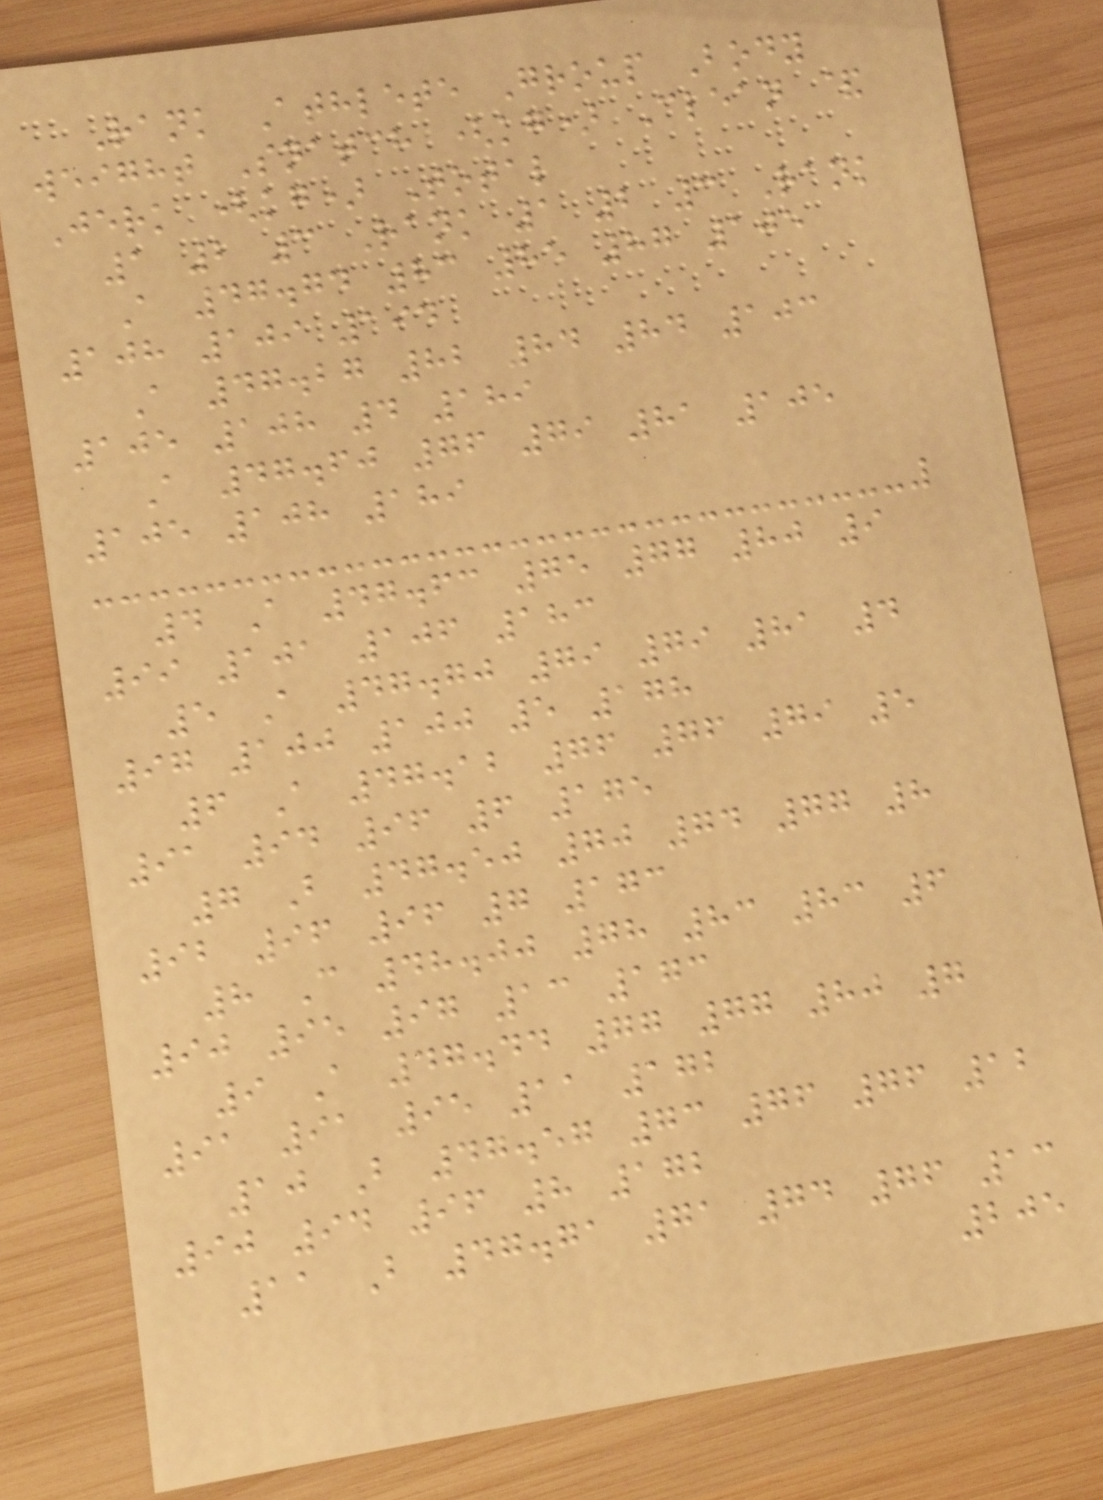Rank Athlete Group Body
weight Snatch (kg) Clean &
Jerk (kg) Total
1 2 3 Rank 1 2 3 Rank
A 47.74 83 85 87 105
108 109 194
A 47.27 82 84 84 103
105 108 4 189
A 47.60 76 79 81 105
105 108 189
4 A 47.63 75 77 80 9
99 101 106 183
5 A 47.70 79 79 81 4
97 100 100 5 178
6 A 47.12 76 76 79 5
91 94 96 6 175
7 B 47.50 70 74 77 8
92 96 96 7 173
8 C 48.00 78 83 83 6
90 95 97 13 173
9 A 47.44 77 77 80 7
91 91 95 11 172
10 B 47.57 73 76 76 12
90 94 96 8 172
11 B 47.71 71 74 76 13
205
